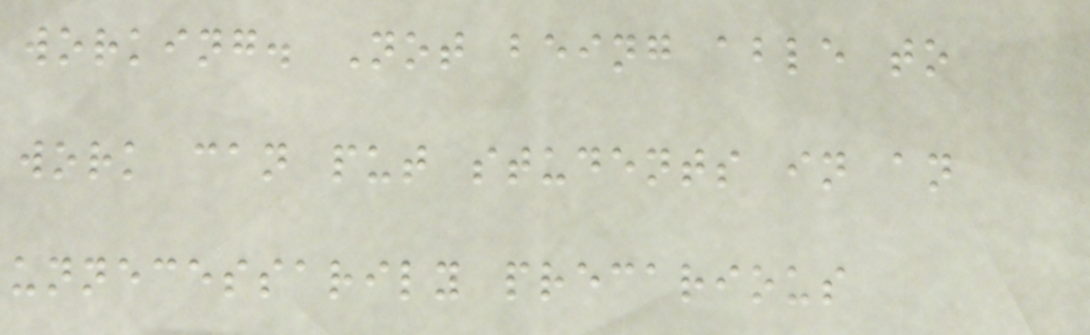working. Not being able to
work can put students in an
unnecessarily precarious
